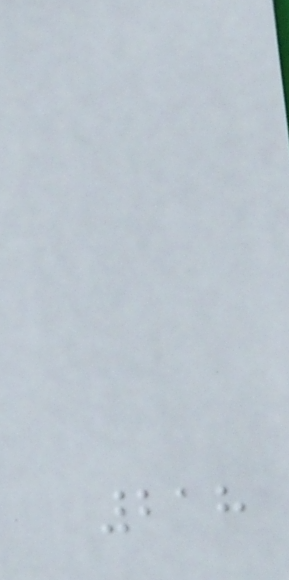218
